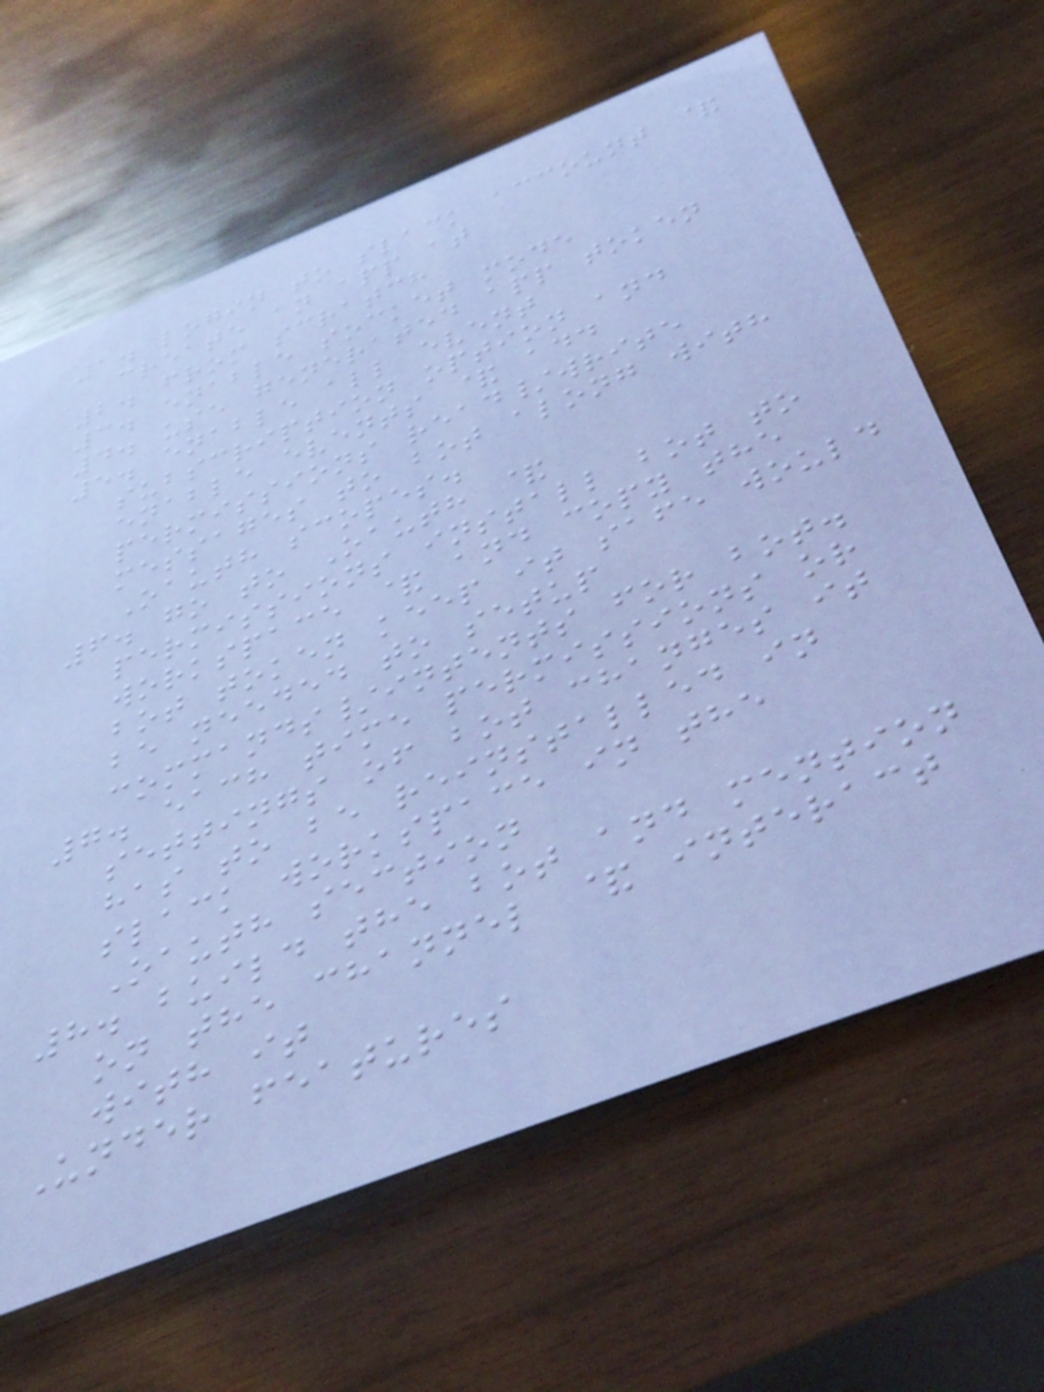1. login to slack account &
create an app at
2. from scratch
3. enable socket mode
4. use generated app token
5. enable all event
subscription option and
enable events & add
permissions read/write
messages to bot along with
Oauth scopes.
6. go to Oauth &
permissions install bot to
workspace & and copy the
bot token keep it safe would
be needed to setup
commands/intents for bot.
7. each time permissions or
settings of bot changes it
has to be reinstalled in
slack workspace in the
Oauth section
8. build the bot and mention
on the channel & interact
with it
Under features
